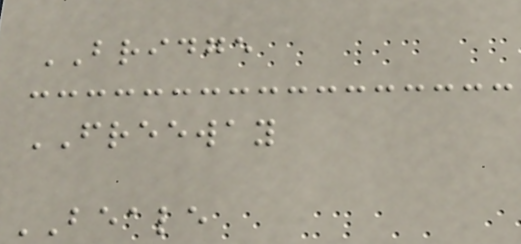BRIDGE
FREEWAY
BEALE
